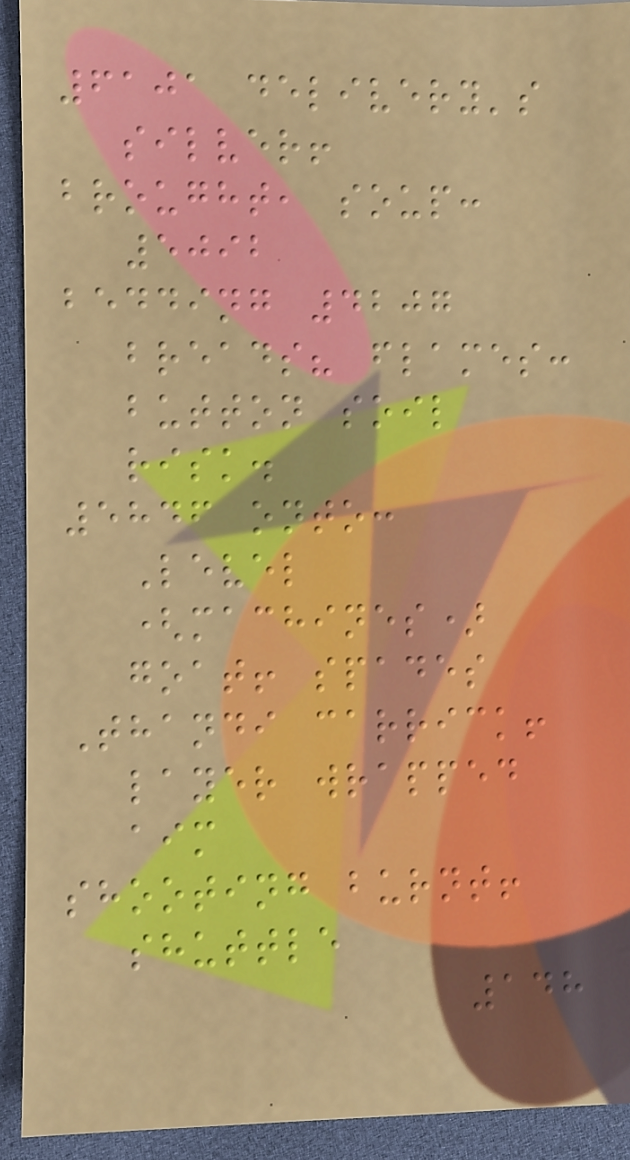6101 delivery's
silver!
brought, soup:
5092
bedding 4207
breads? flames:
button soil
risk.
5846 onto:
Level
(machines)
goat! spades
Thandi carrick!
layer wrapped
aim
shooting burnt!
shuttle
148
